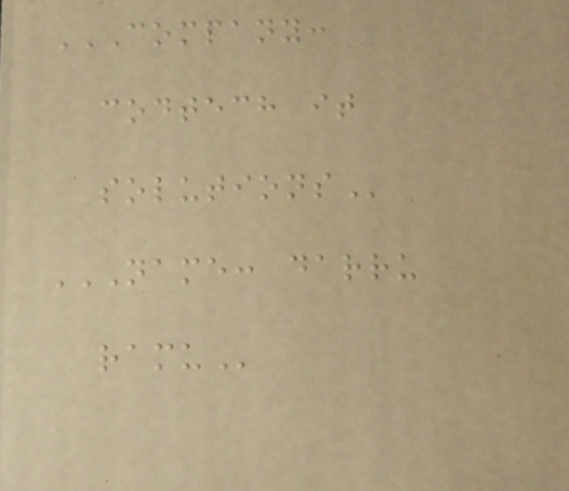COMPANY:
CODTECH IT
SOLUTIONS
NAME: DARRU
RAMU
